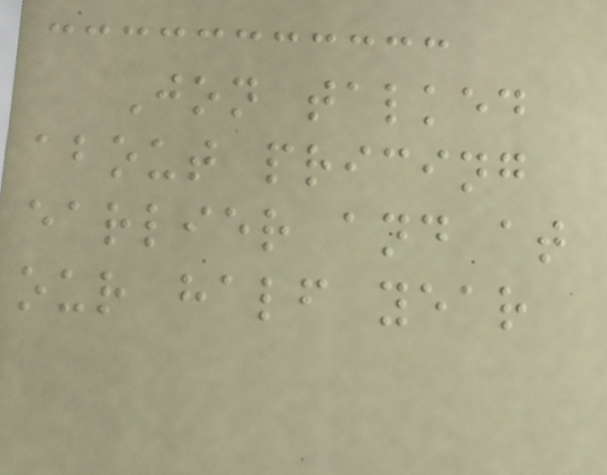Jon talked
about pricing
earlier and at
our half year
